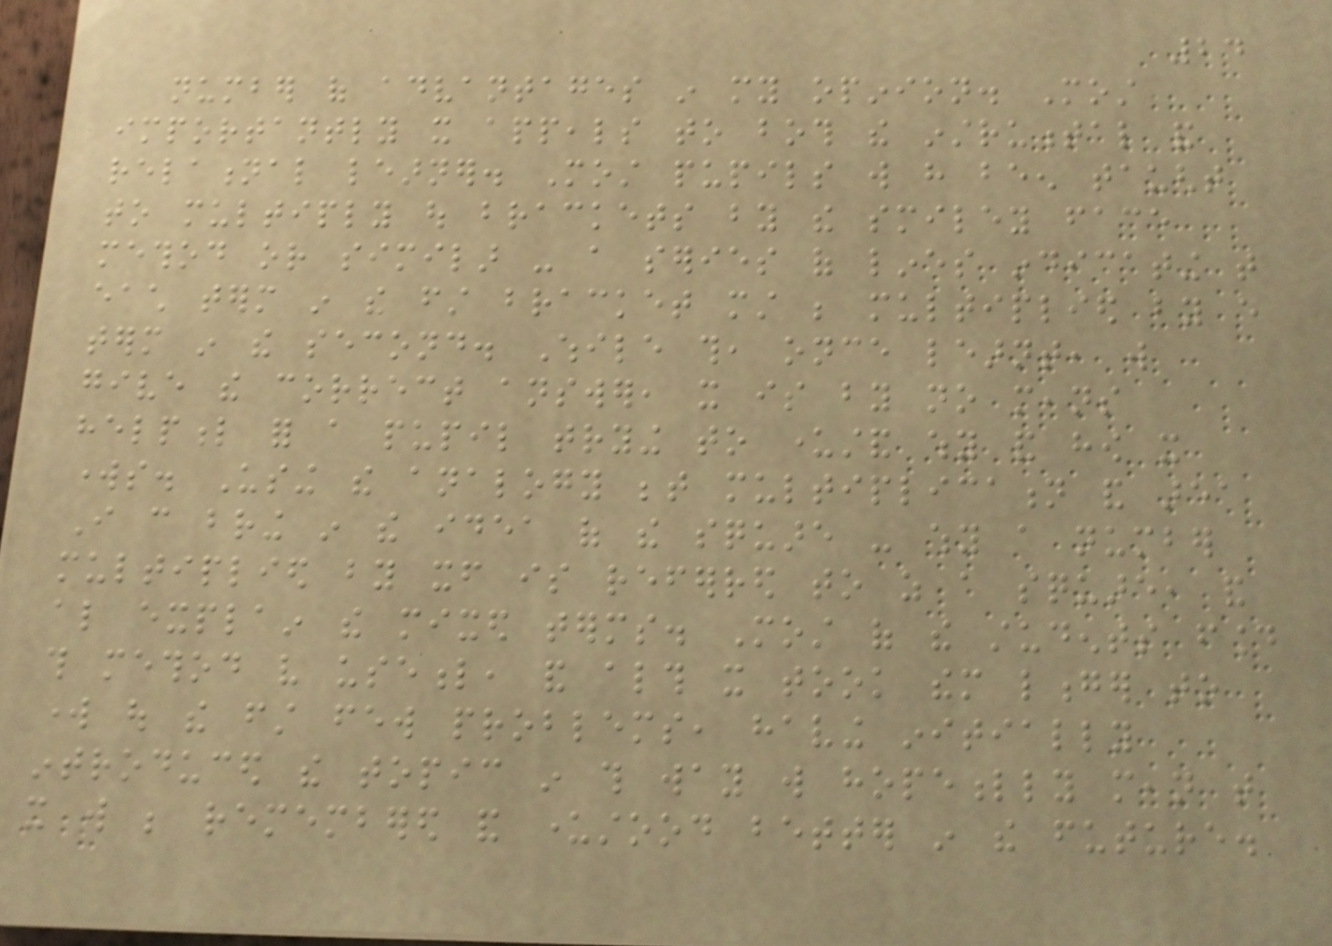24
number of advantages in my opinion. Most
importantly it appeals to both the instrumental and
relational learner. Most pupils will have been taught
to multiply out brackets by the smiley face
method or similar - a series of lines indicating that
each term in the first bracket must be multiplied by every
term in the second. While this, once learnt, will
give the correct answer, it is by no means
helpful for a pupil trying to understand why and how it
works. Using the analogy between multiplication and area
I can bring in the idea of the square - why a number
multiplied by itself is referred to as a square, and
also explain the mixed terms. Most of the students found
this method very useful, and although it took them longer to
work out the first few problems, having initially
introduced the topic in this way will hopefully mean that
it will be remembered and understood better in the future.
